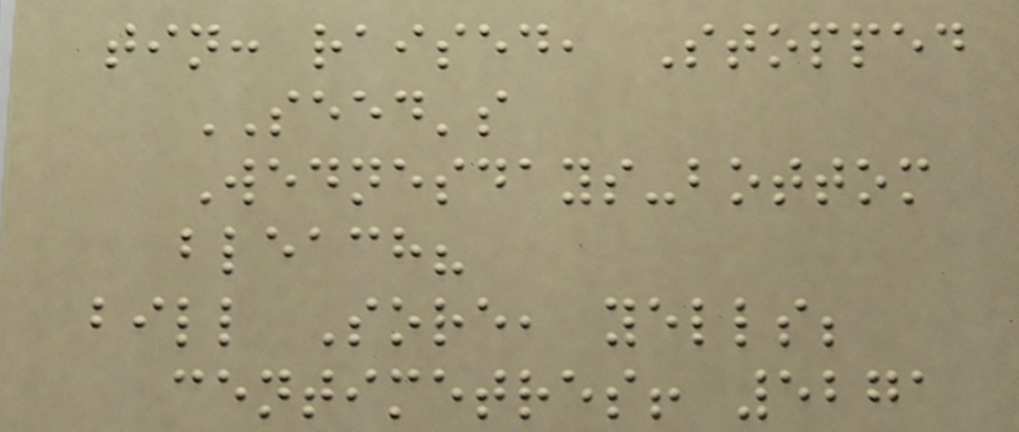tin: raised, Stopped
SEED's
Wednesdays-bottom
bleach?
bill Sore, yells;
centimetres! 5271
